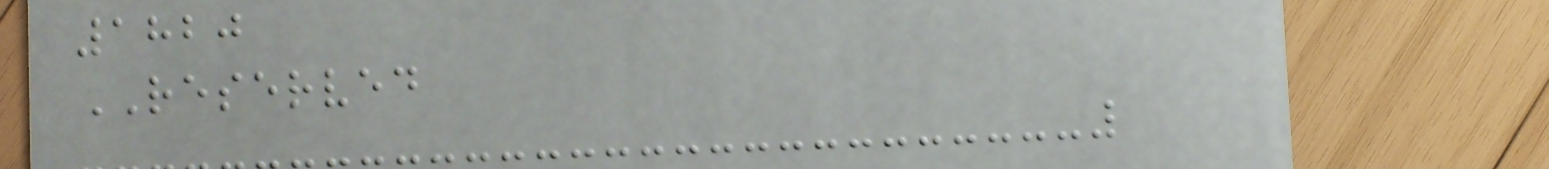1820
RESERVED
